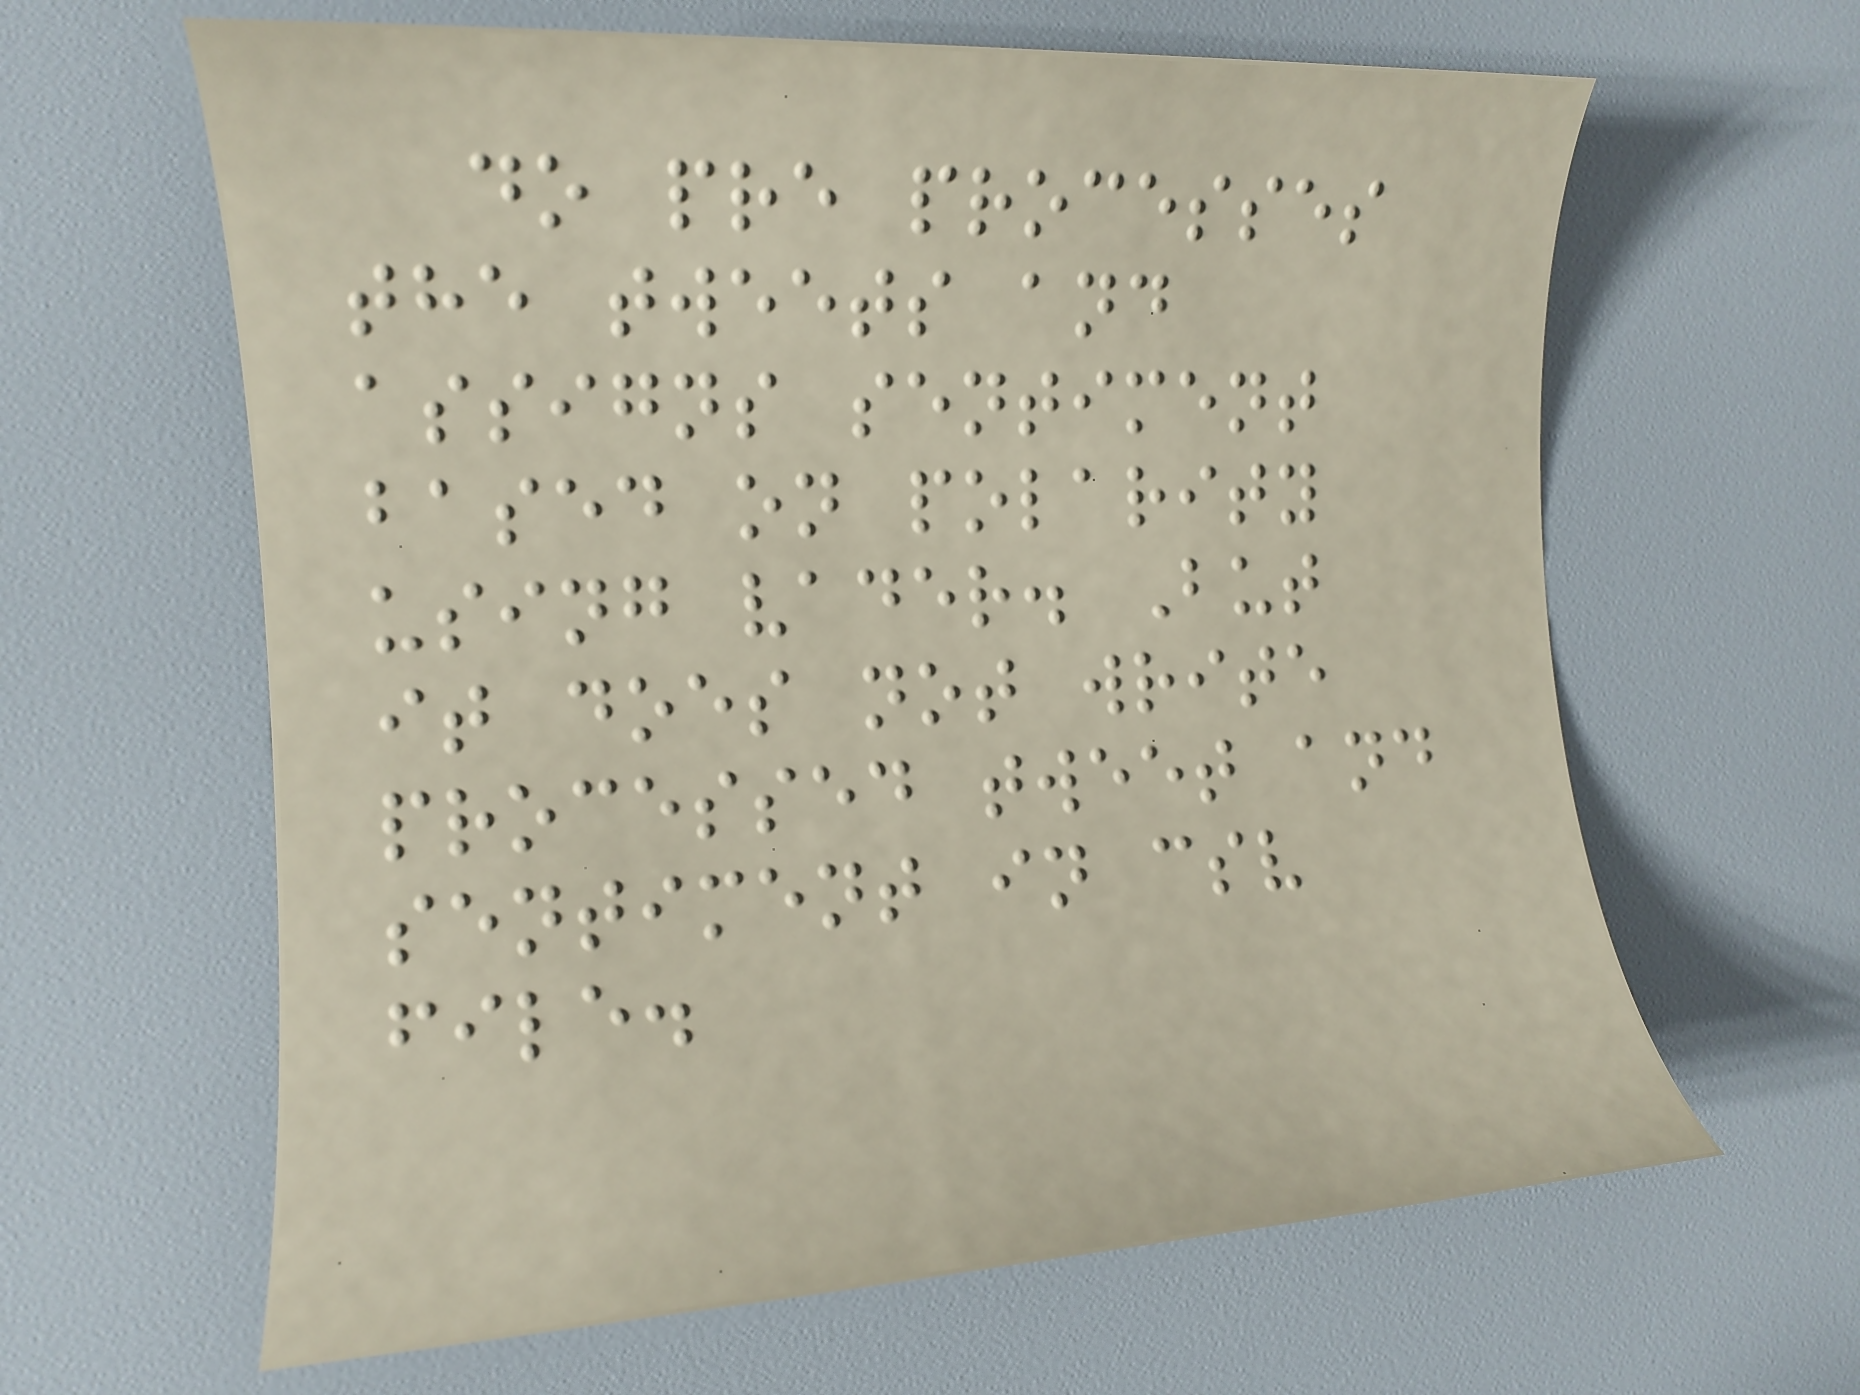do pre processes
the tweets and
assigns sentiment
based on polarity
using vader. But
it does not write
processed tweet and
sentiment in csv
file.
